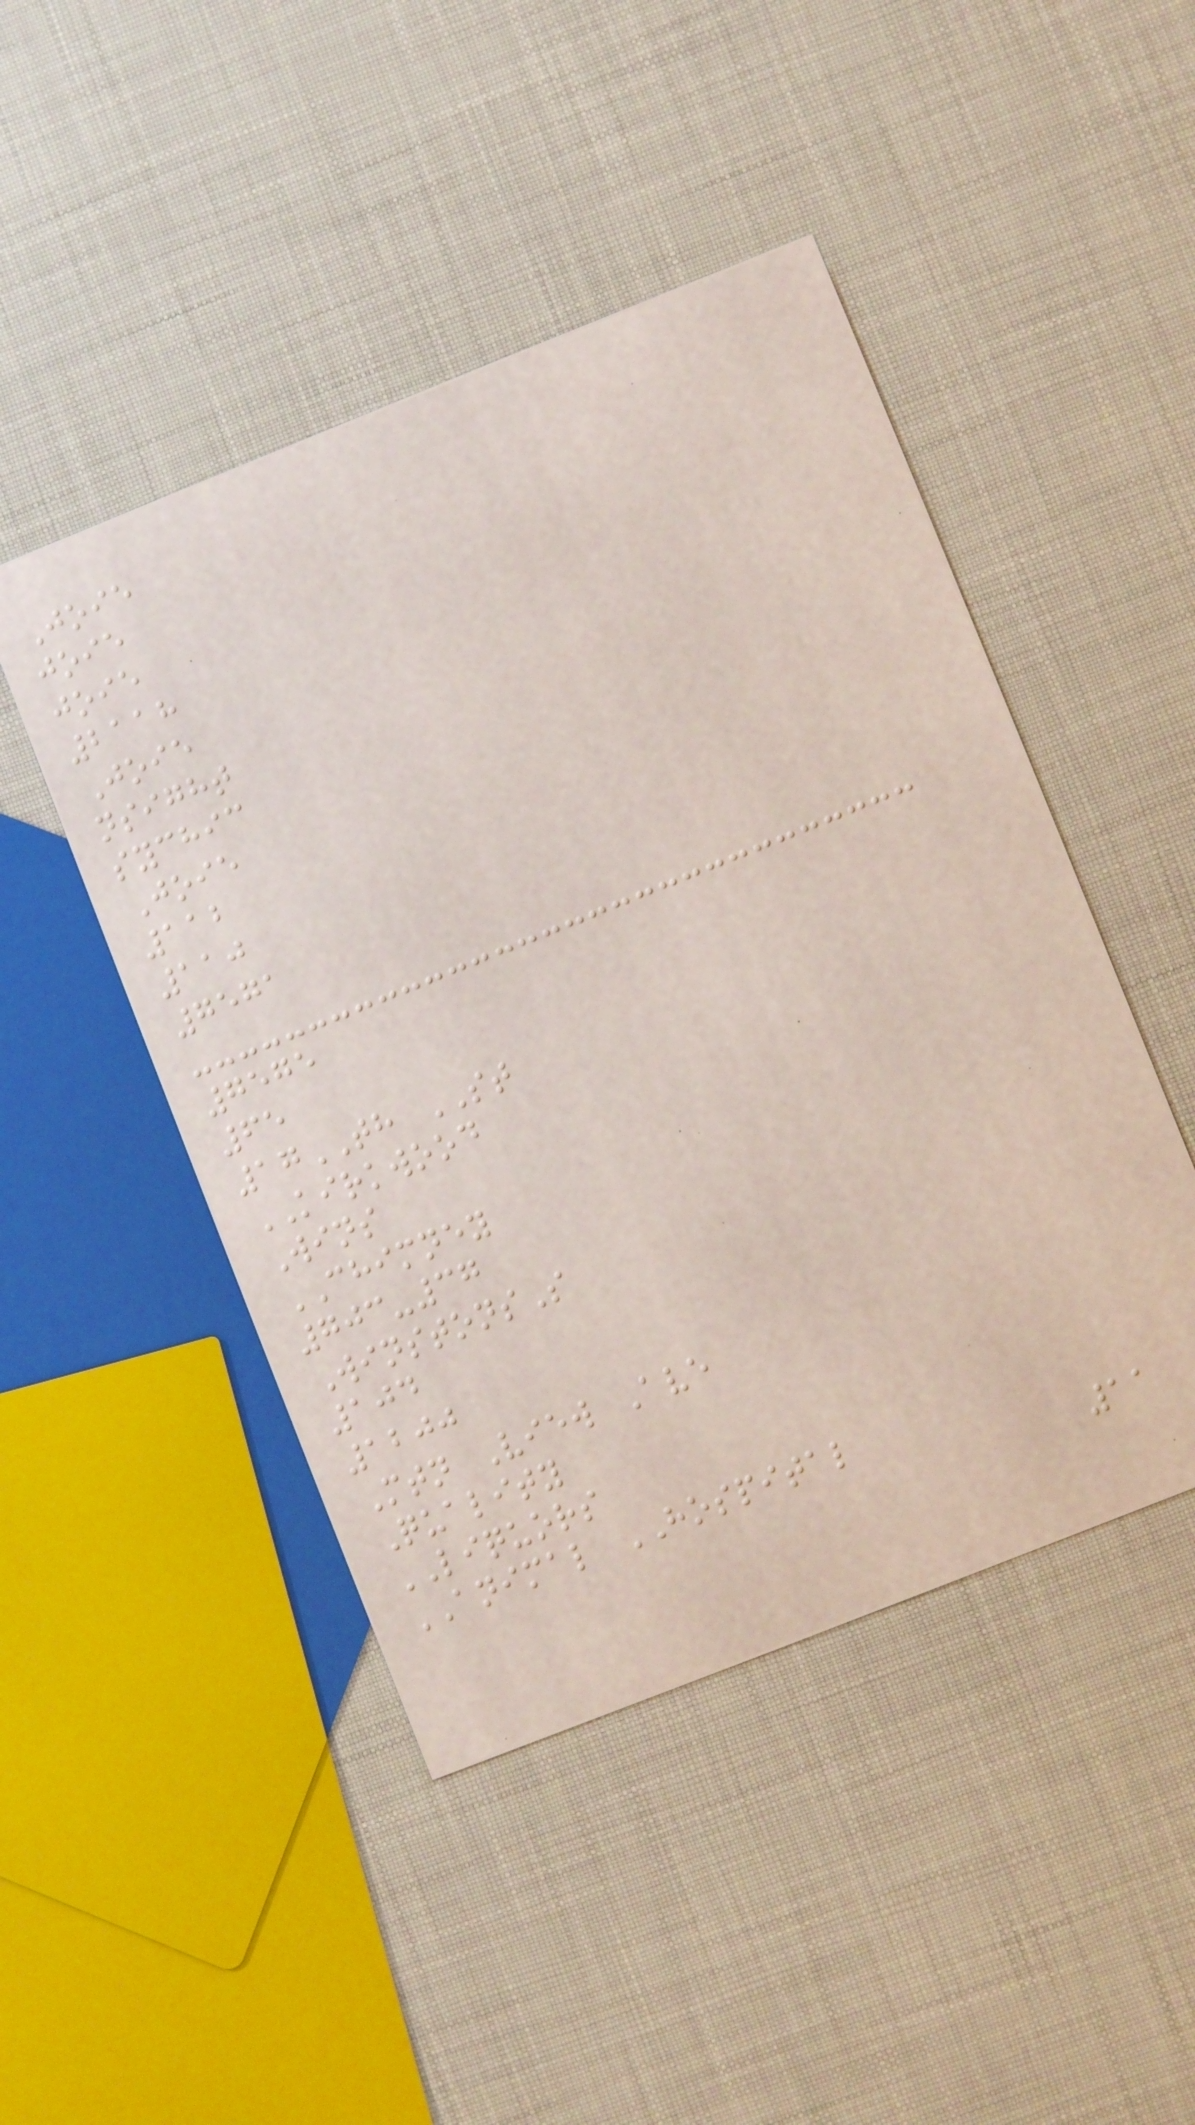Joie
joie
joie
2118
Joie
nsight
sychic
Joie
112
110
7571
7575
65
17TH ST
KIRKWOOD
Wins
CHIMNEY
703-37
WinstonsS
104
1200
Mtn View Ave
Quality
LIQUORS
ANIMAL HOSPITAL
11
